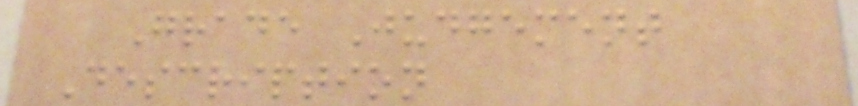Grade Judgement
Description
